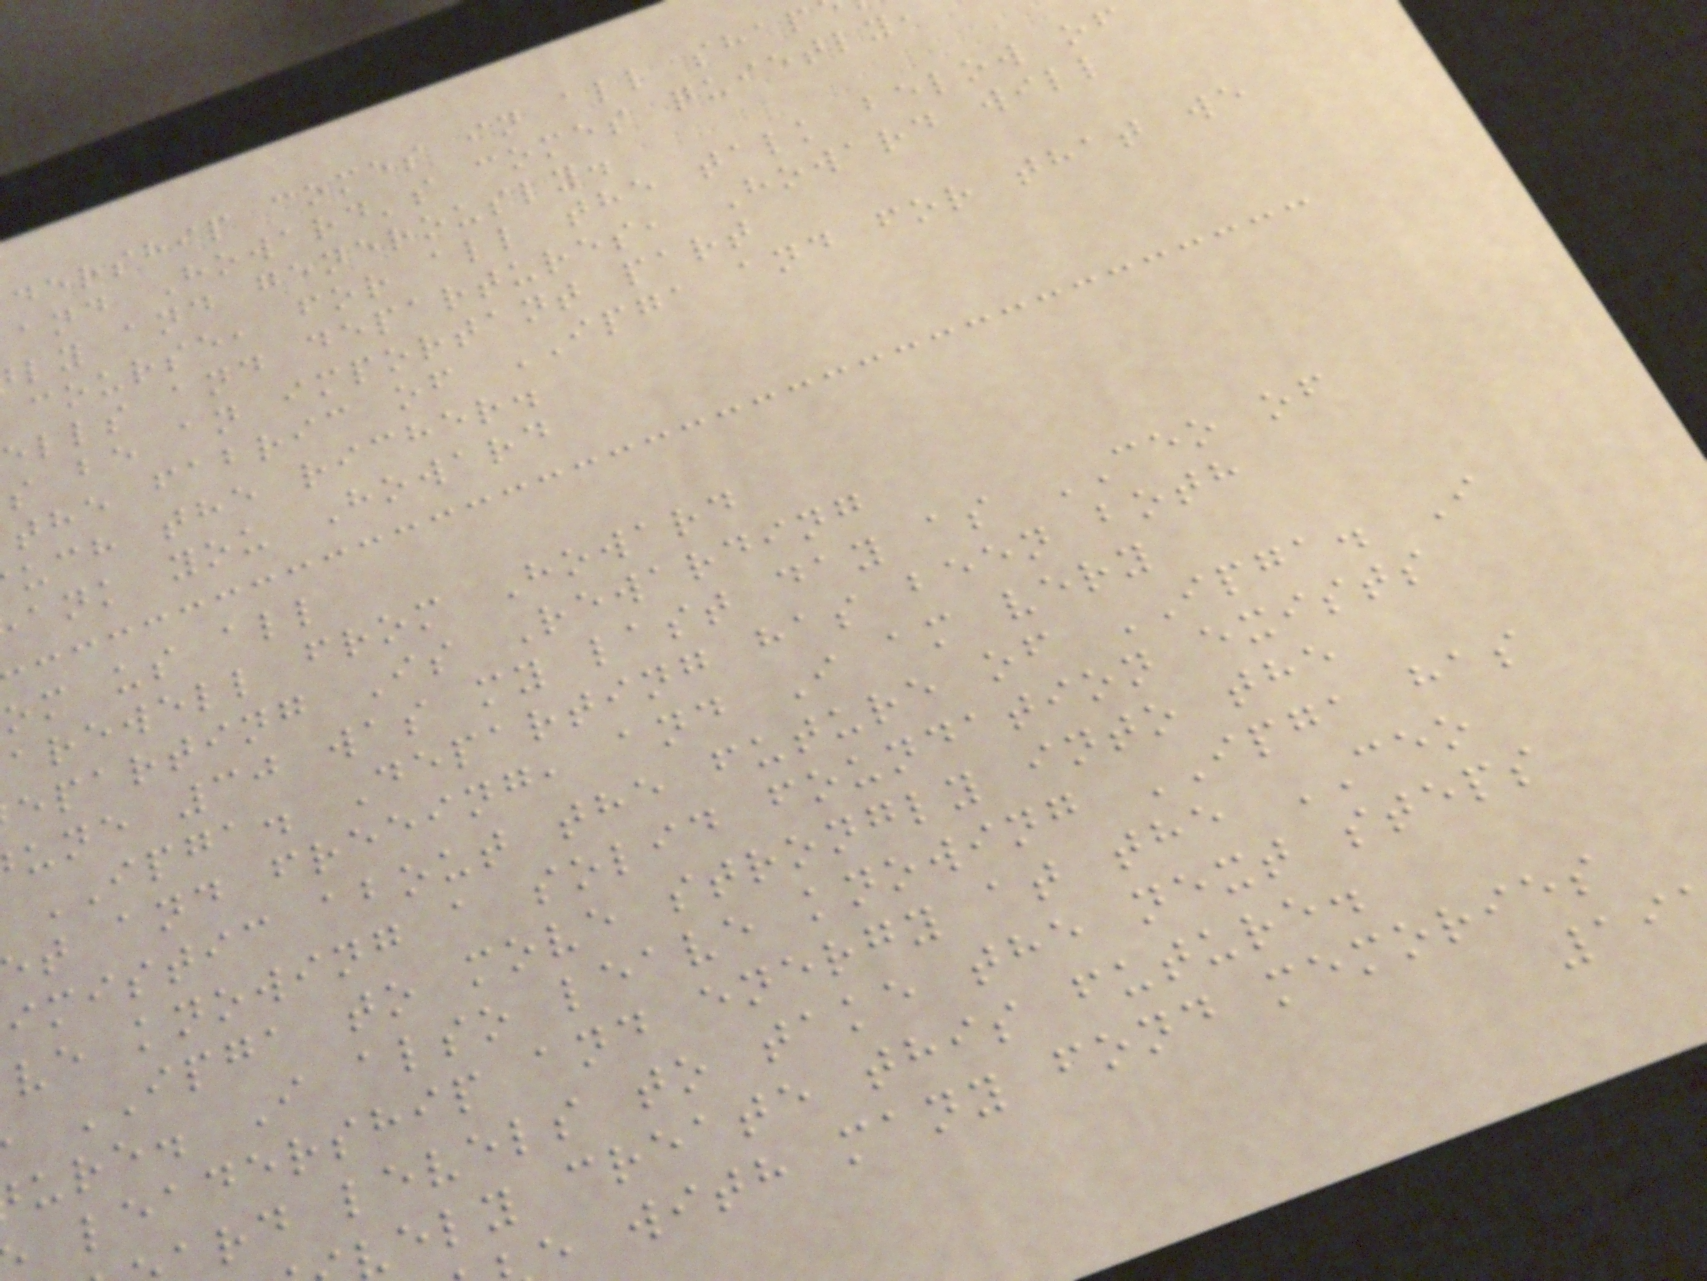dership comes in all shap
and Howard's comes quietly,
ly and generously.
course, for all the talk below of
ells and departures, Howard will
s be an important part
the fabric of IPGA and for that we
uch the richer.
ank you Howard
om us all
arewell from Howard
eparting Is Rewarding
une 30 was my last day as CEO of
IPGA. Departing has been both
t and freeing, and I am very
imistic about the future of IPGA. I
ve knowing a solid foundation exists
IPGA to move strongly into the
ure. I also leave knowing IPGA has
leadership and energy at the CEO
rd levels to take the next steps
ely create this future.
e with many fond memories
